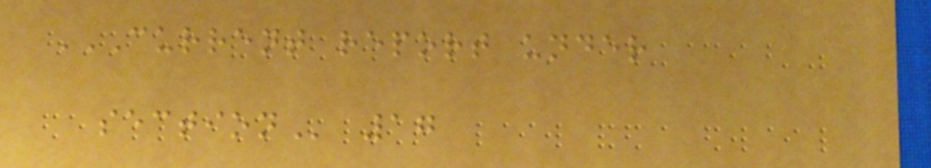CURRENT REPORT UNDER
SECTION 17
